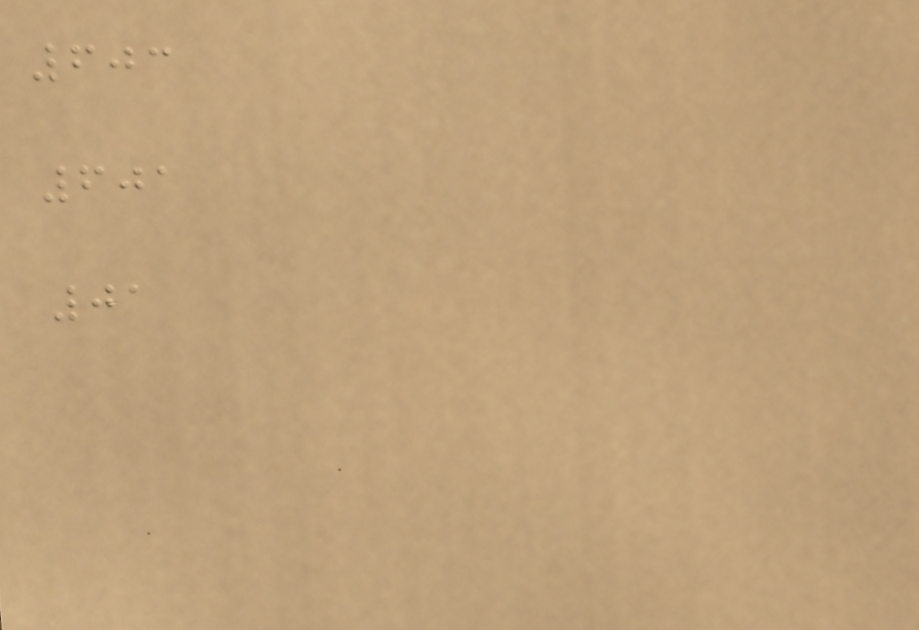603
601
01
